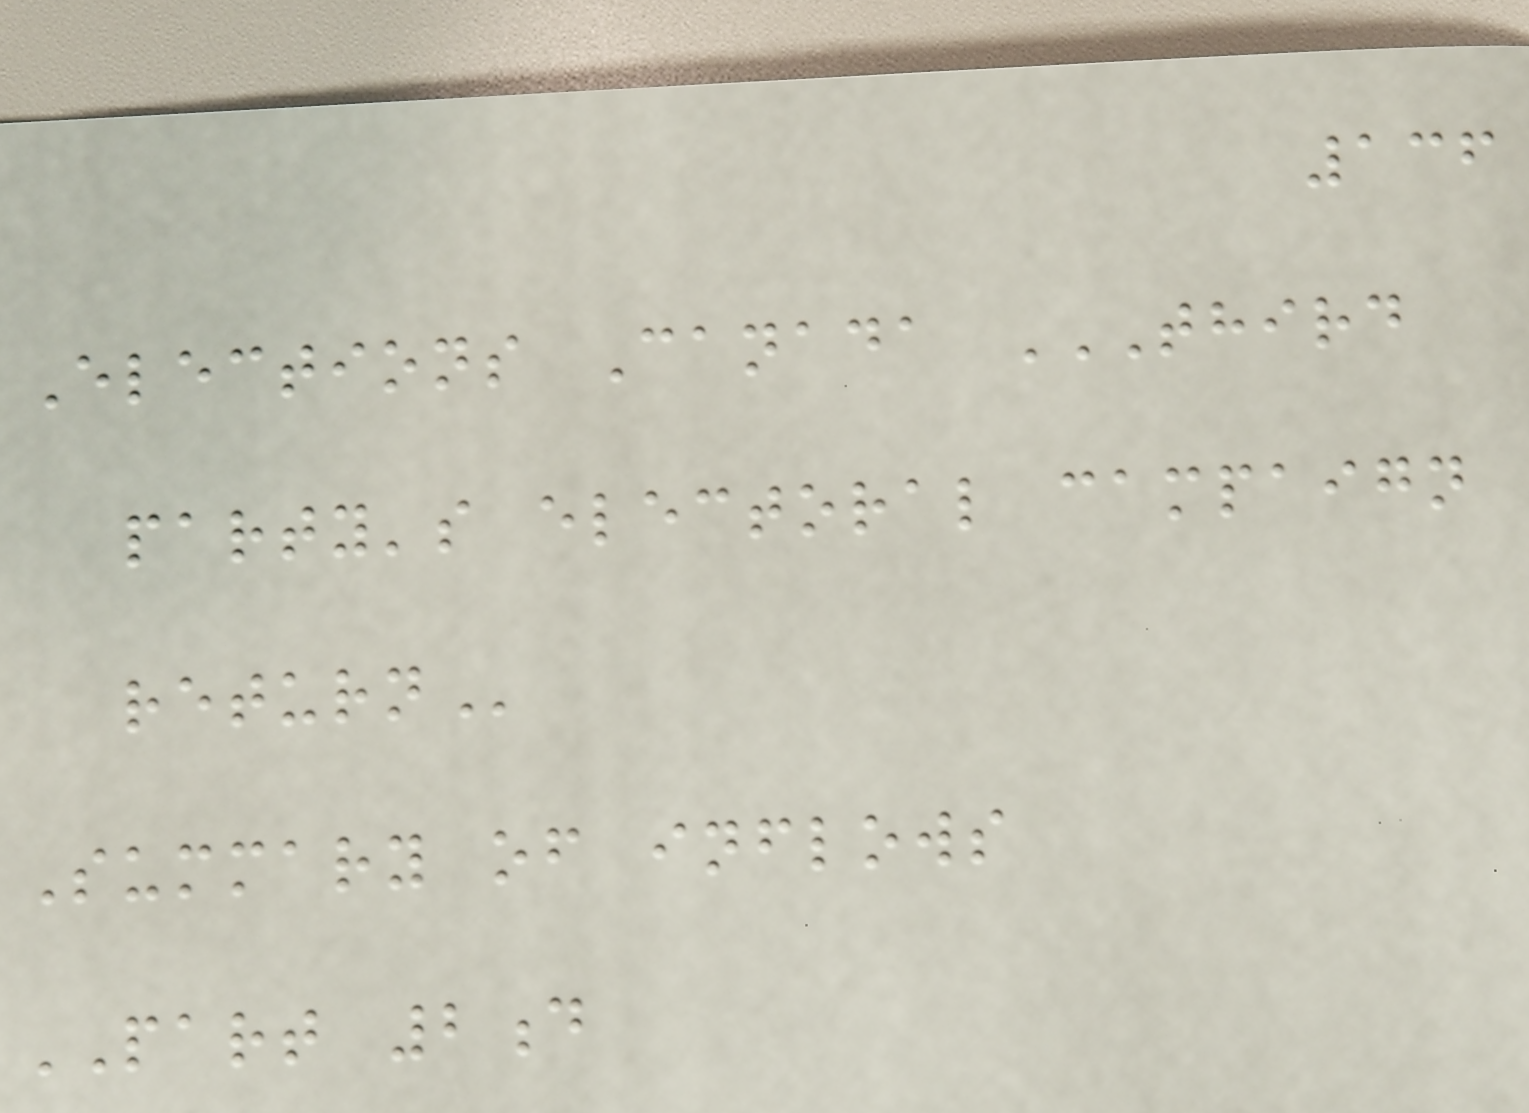136
Elections Canada THIRD
PARTY'S ELECTORAL CAMPAIGN
RETURN
Summary of inflows
PART 2d
